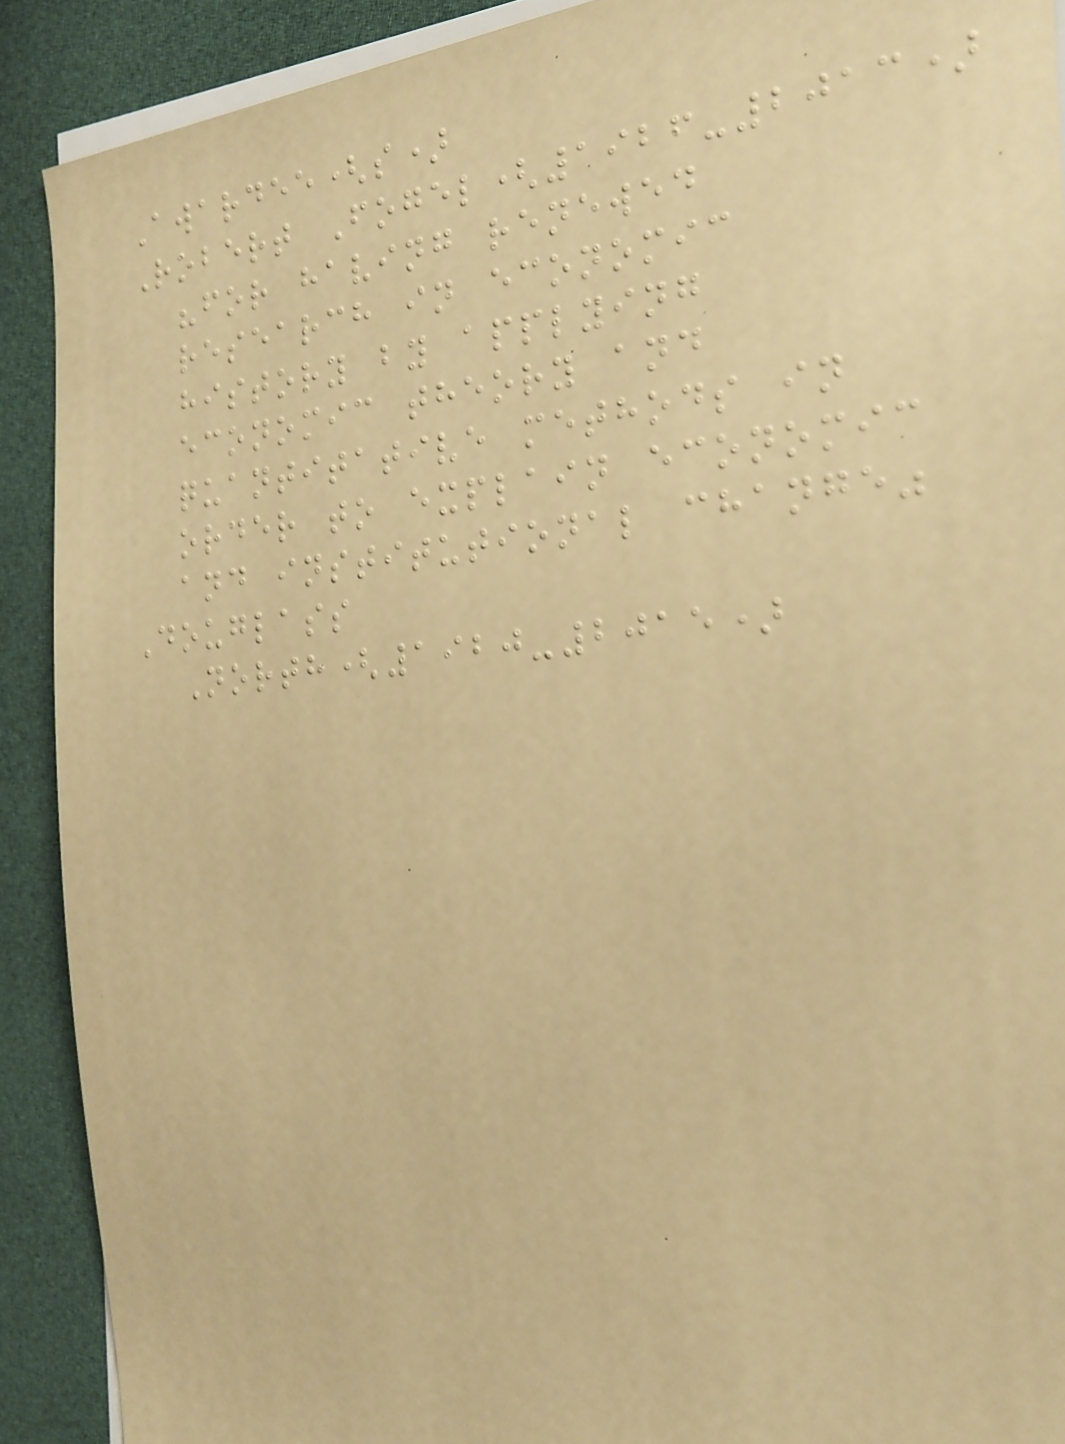Awardee(s)
Robert Fogel(1926-2013)
"for having renewed
research in economic
history by applying
economic theory and
quantitative methods in
order to explain economic
and institutional change"
Douglass
North(1920-2015)
